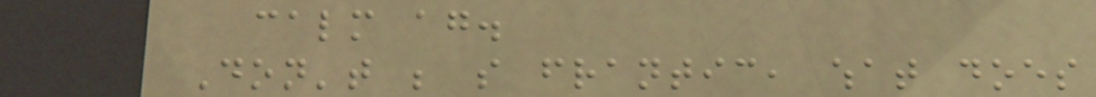calm again.
Don't be so frantic, what does
